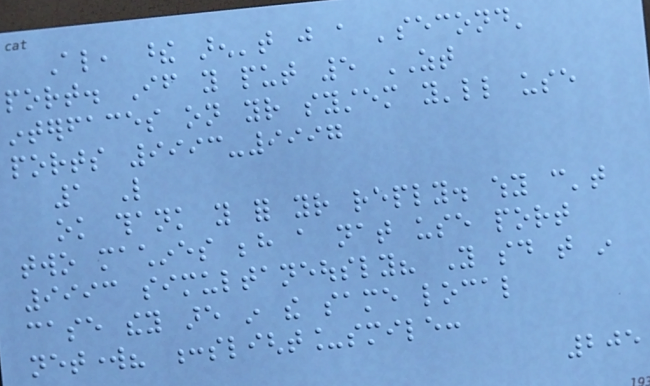Also, these aren't just a 'second'
port. If you put 5 ZT
interfaces on your system you'll use
ports 9993-9997
1 Like
ok thank you for your reply. why can't
two machines behind a nat use port
9993 simultaneously? You said that in
case they are in the same local
network? :slight_smile:
205
